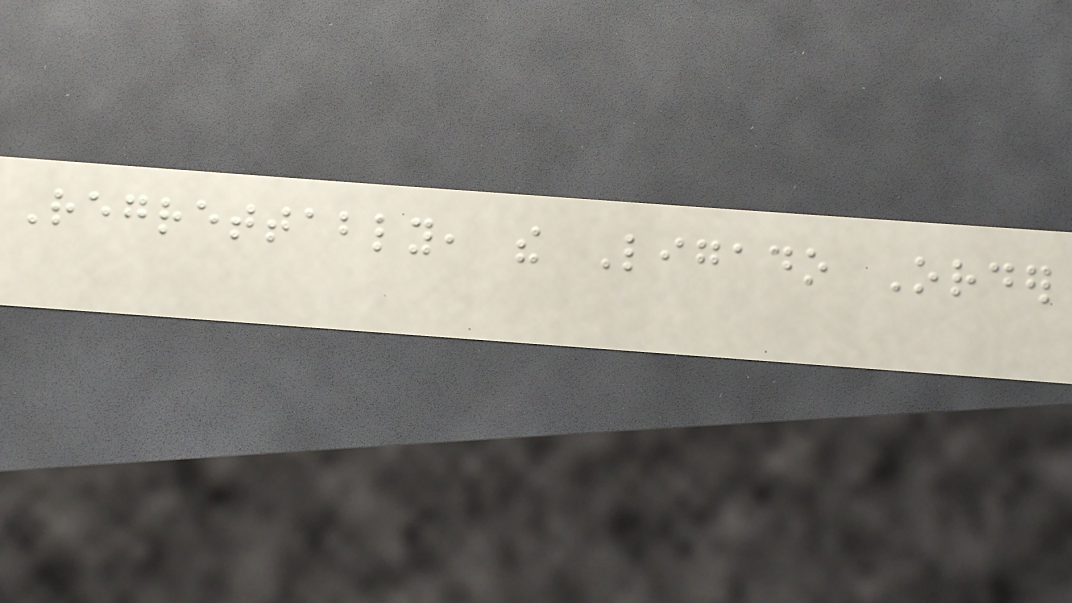Regrettably, the Ligado Order
